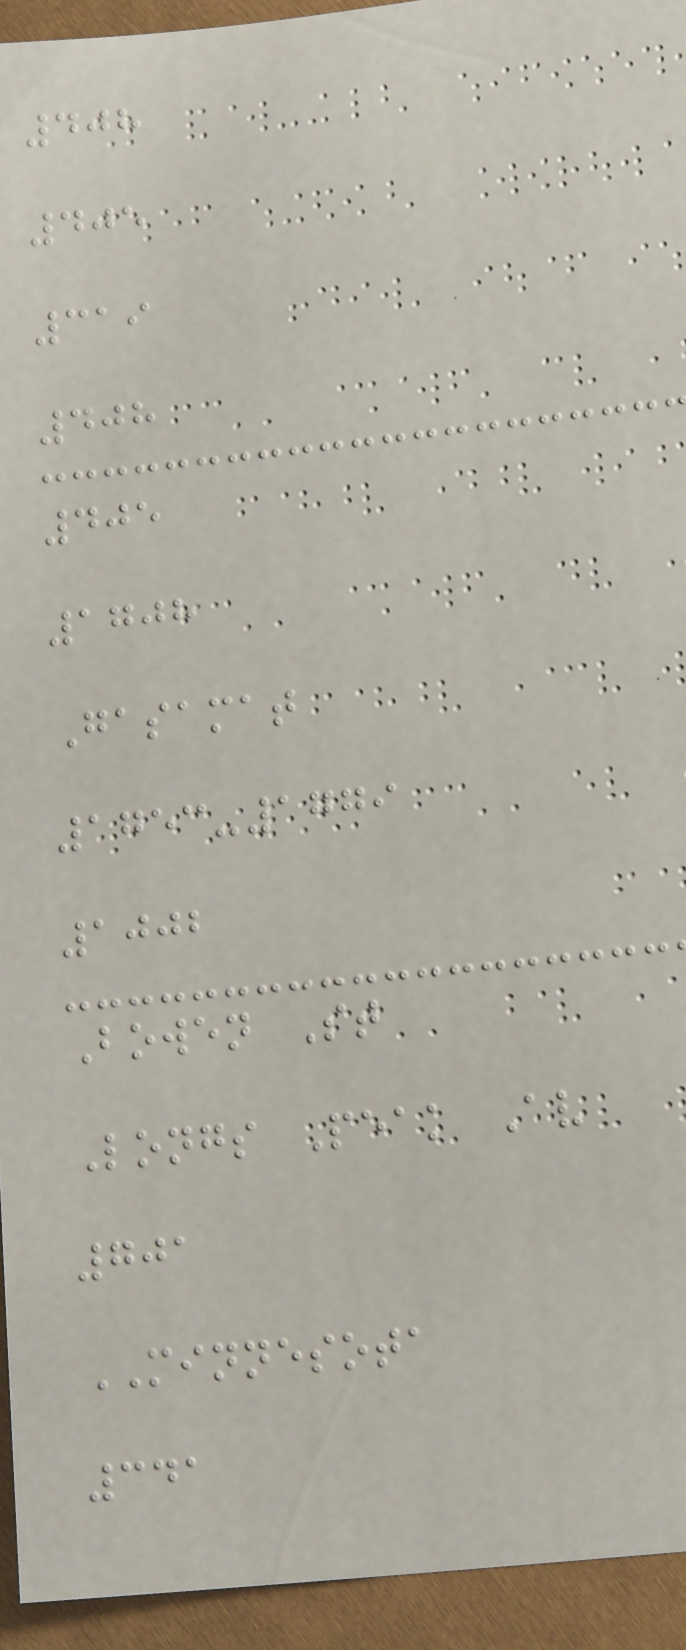408
405
319
408
405
1708
Gasamat
1753-1779
1002
Bowen St
Longs Peak Av
701
MINNESOTA
341
